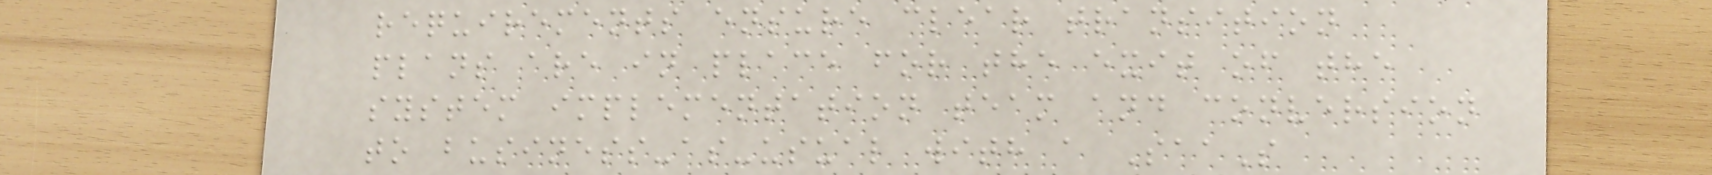requirements ensure clear transition
plans are in place for the exit of the
system implementation team and conversion
to business-as-usual with a SaaS
